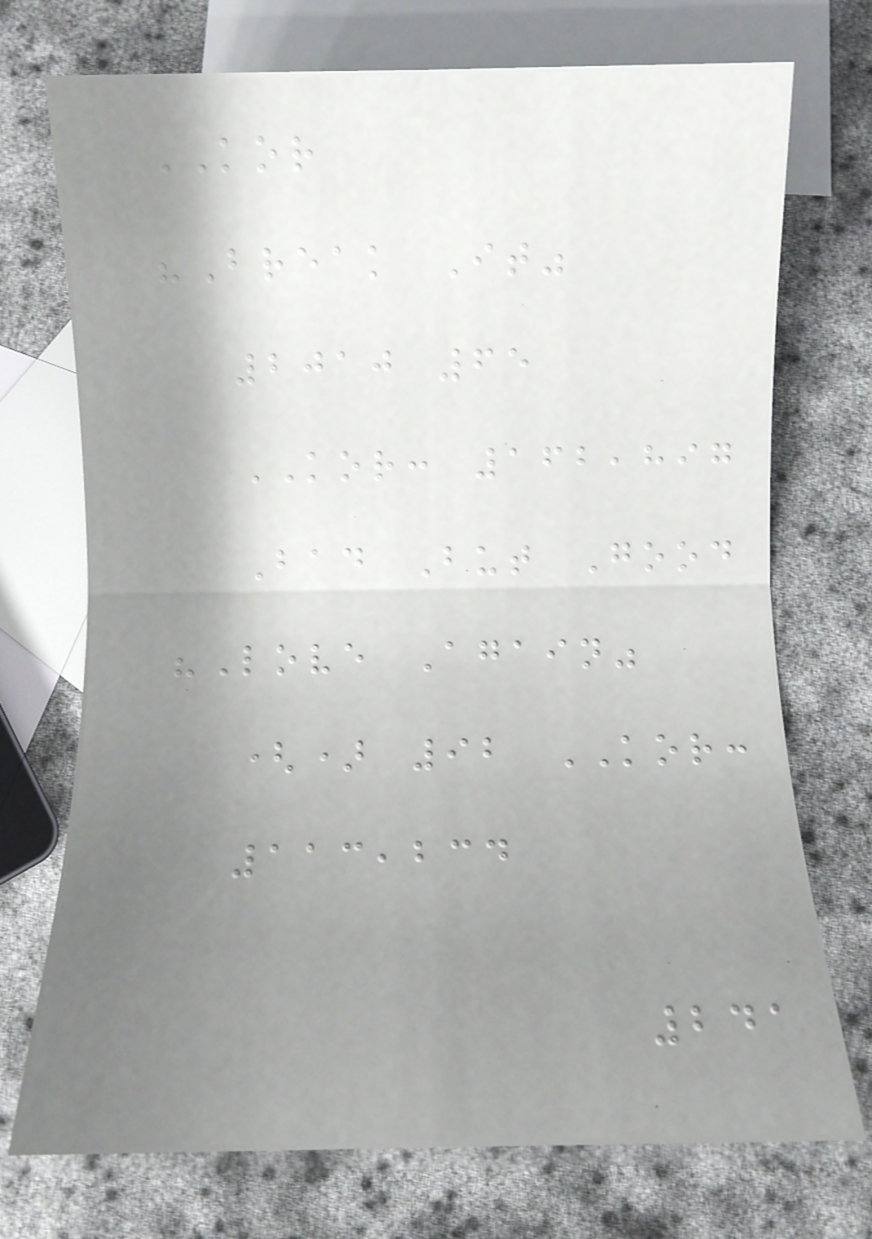KOR
"Break It"
2010 65
KOR: 162,897
Bad But Good
"Love Again"
() 92 KOR:
113,234
241
